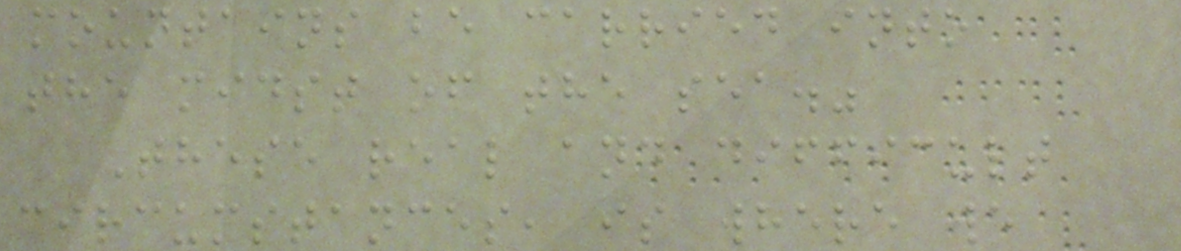mountains be carried into
the midst of the sea."
These real and difficult
circumstances, is where we
